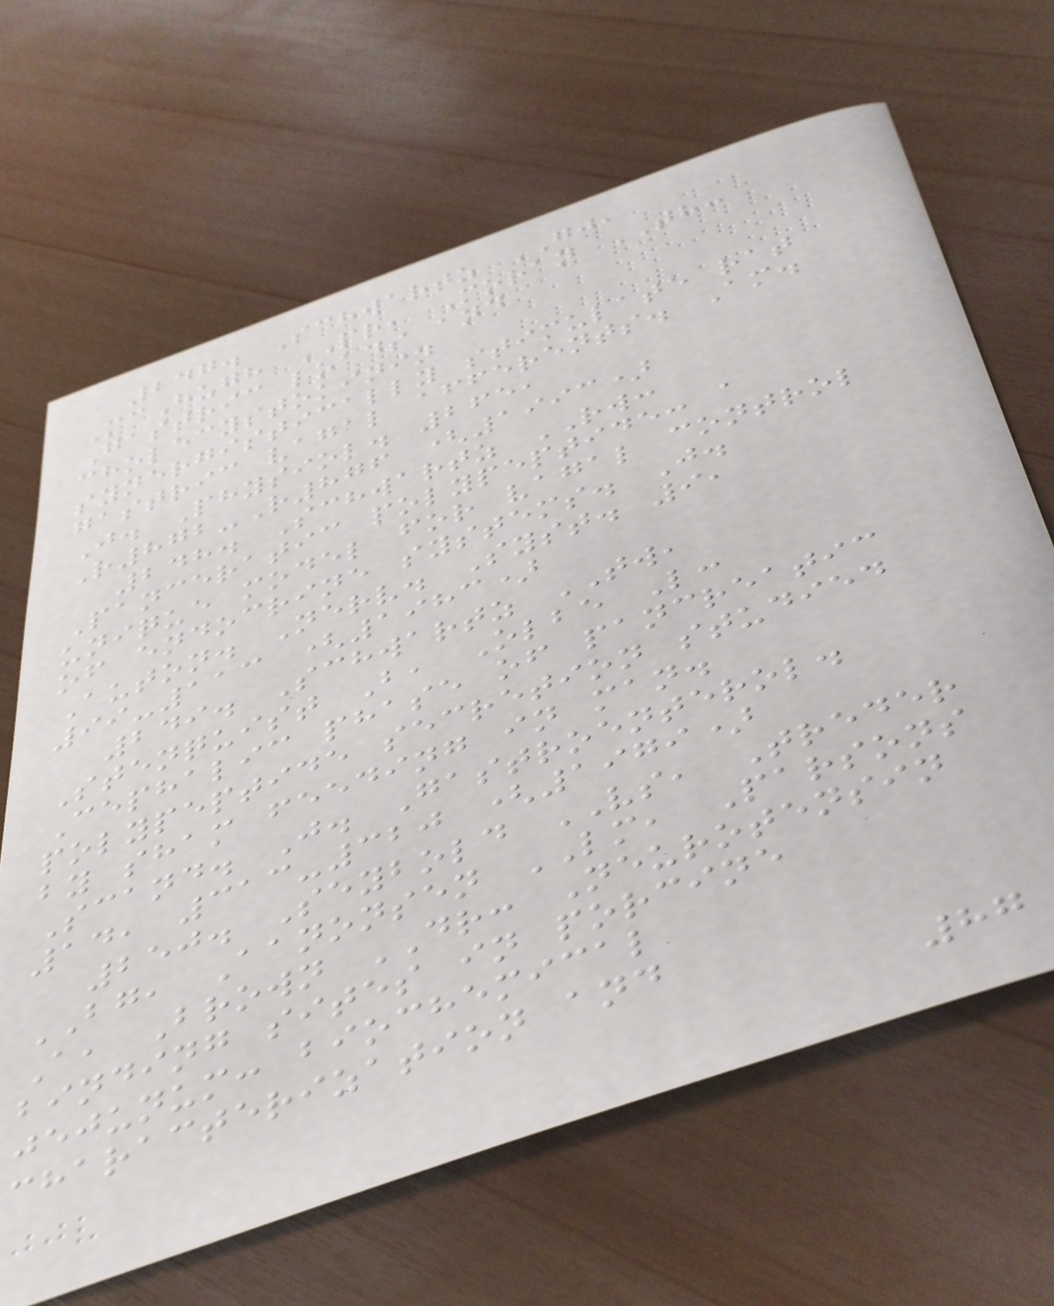247. Schwartz GJ,
McHugh PR, Moran TH:
Gastric loads and
cholecystokinin
synergistically stimulate rat
gastric vagal afferents. Am.
J. Physiol. 265,
R872-R876 (1993)
248. Schwartz RW:
Panceratic polypeptide: a
unique model for vagal control
of endocrine systems. J.
Auton. Nerv. Syst. 9,
99-113 (1983)
249. Schwartz TW,
Stenquist B, Olbe L:
Cephalic phase of pancreatic
polypeptide secretion studied
by sham feeding in man.
Scand. J. Gastroenterol.
14, 313-320 (1979)
250. Seybold VS, Treder
BG, Aanonsen LM, Parsons
A, Brown DR: Neurotensin
binding sites in porcine
jejunum: biochemical
characterization and
87
